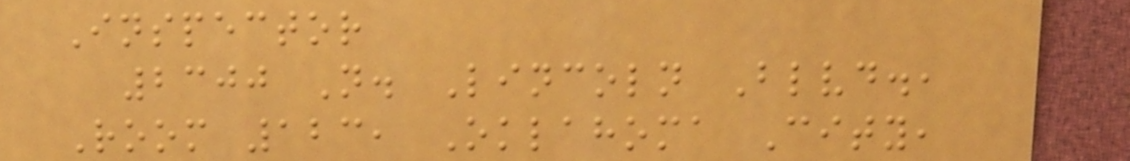Inspector
2300 N. Lincoln Blvd.,
Room 123, Oklahoma City,
